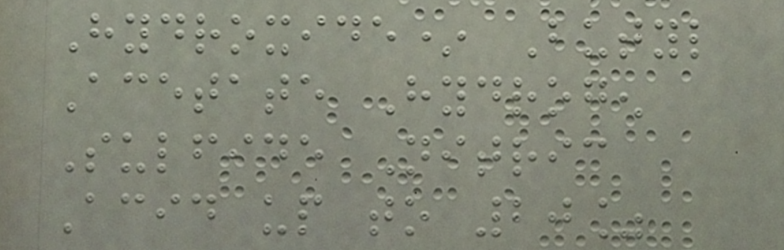Hydroxide* Butyl
Acetate Hydrogen
Sulfide Nitric
Acid up to 20%
